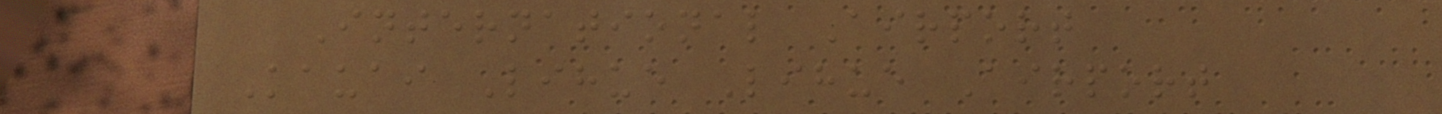International Airport
Kauai Lihue Lihue Airport
